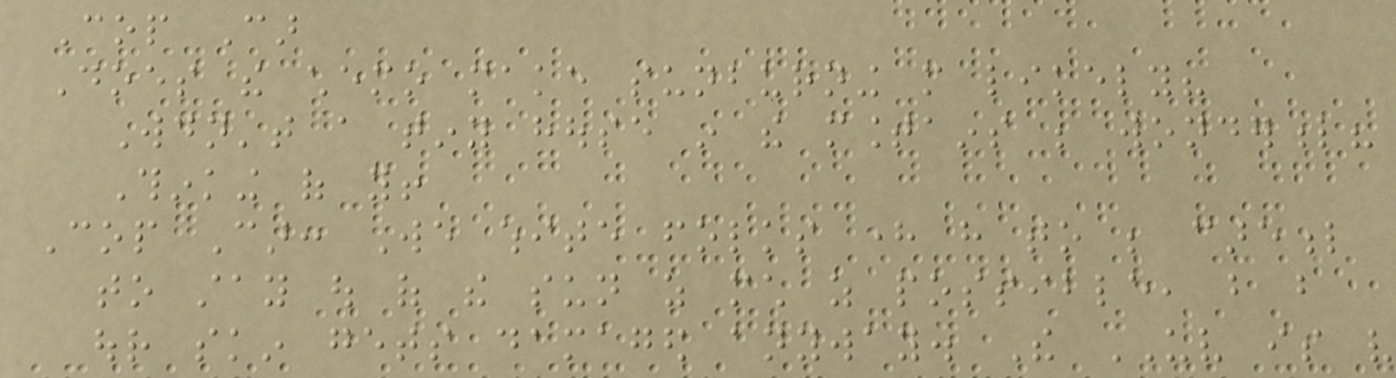Cop Car
Does the chemo make sunburning more likely?
Wouldn't a tiny house in the mountains be wonderful?
Thinking of you!
Cop Car: We white folks here have to be careful
to stay out of the sun as much as possible, but but
our skin gets damaged anyway. The UV is very
